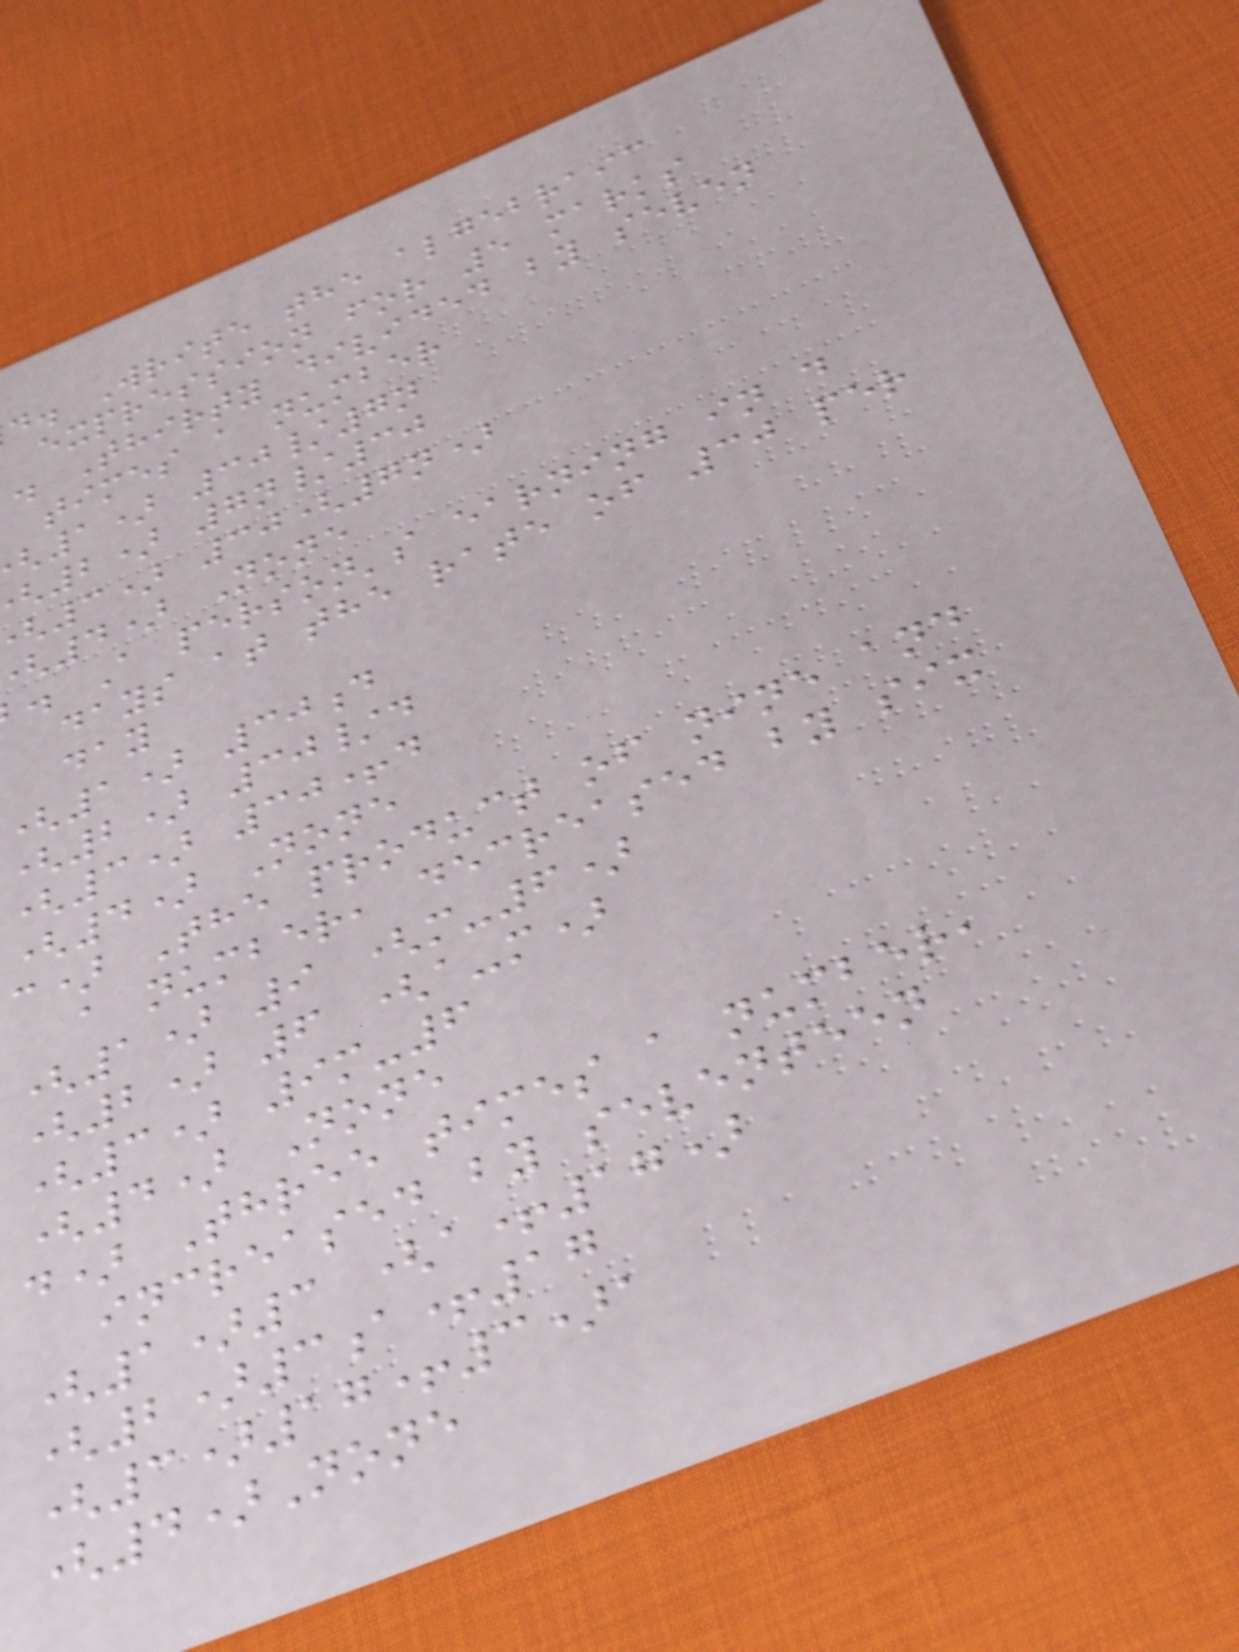d. Write the algebraic
expression for 5 marks
. Thirty divided by seven
times a number
1) 30/7n
2) 7n/30
3) 30(7n)
4) None
. A person's earning in d
days at the rate of 30 per
day
(1) 30d
(2) 30/d
(3) 30+d
(4) None
c) The product of nine and
a number, decreased by six
(1) 9 (m-6)
(2) 6 (a-m)
(3) 9m-6
(4) None
d) Three times a number,
increased by seventeen
(1)3 (a+17)
(2)3a+17
(3)17+3)a
(4)None
